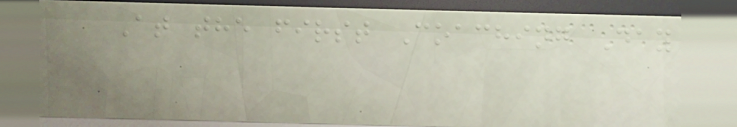At the first Coaching Day
